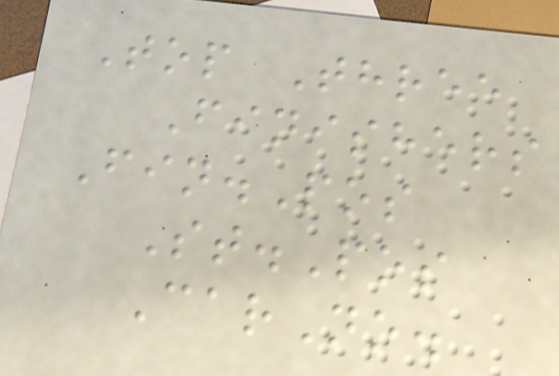Top Three
Finishers
Fin.Pos
St.Pos
CarNo.
